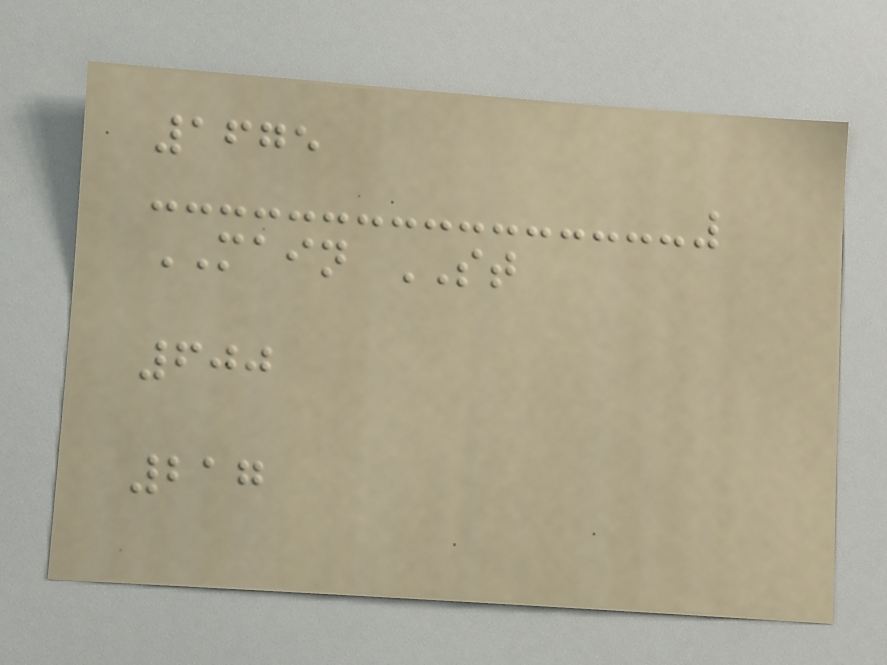1675
MAIN ST
600
217
